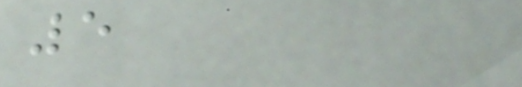5
